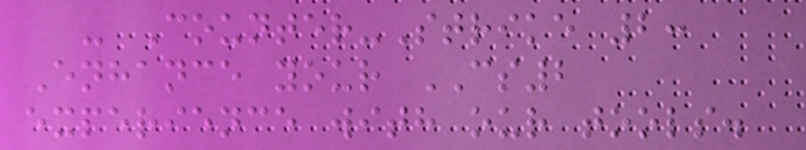- Counter-Strike 2:
Enhance your CS2
experience with our tools.
